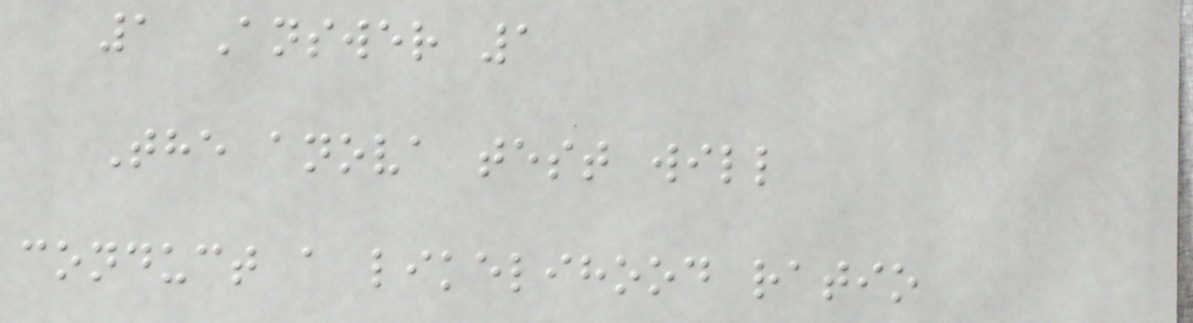1 Answer 1
The anova test will
conduct a likelihood ratio
